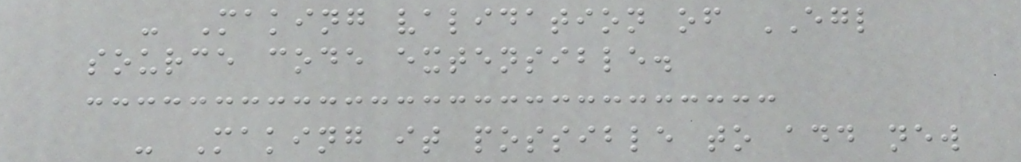- Making validation of EGL
source code extensible.
- Making it possible to add new
